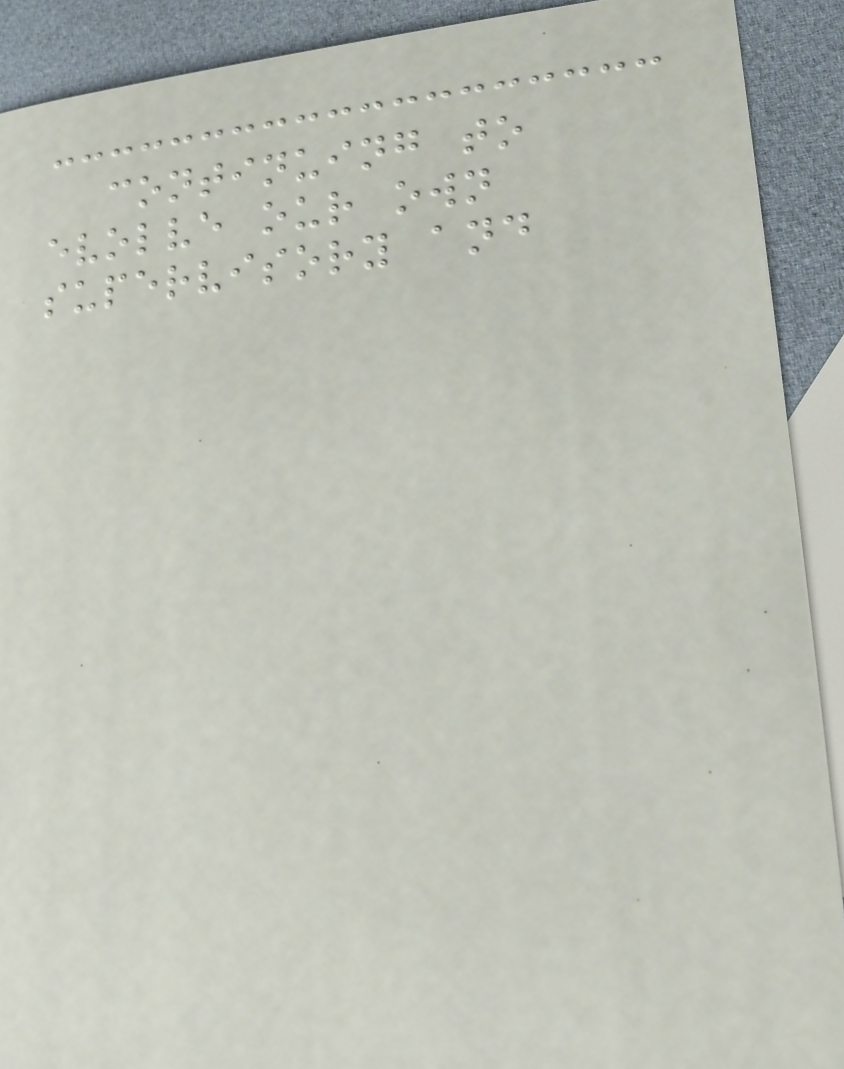continuing to
evolve our own
supervisory and
